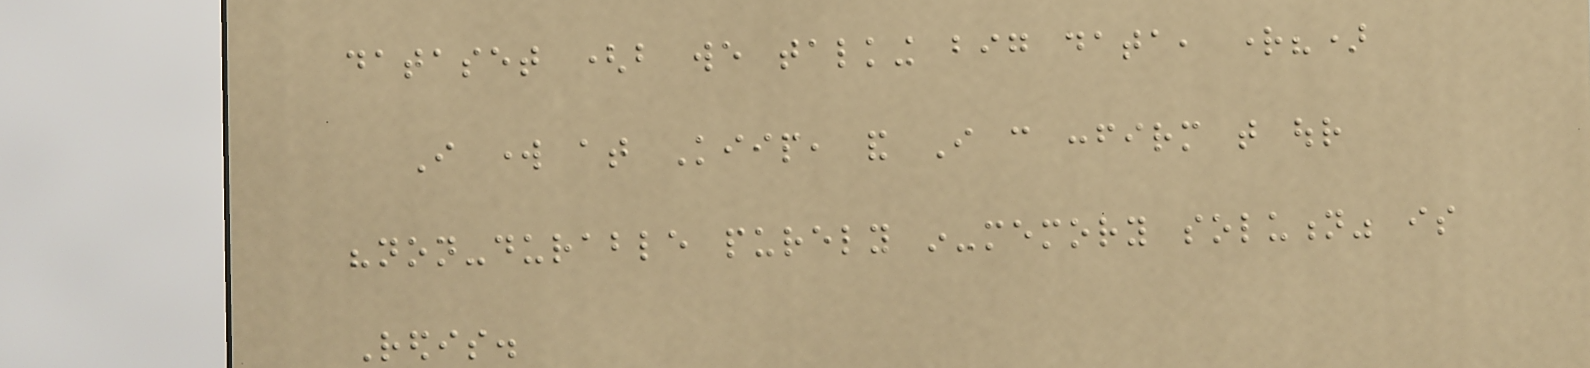dataset (but we talking big data, right?)
I work at Kiip, and I can confirm that our
"non-durable purely in-memory solution" is
Redis.
